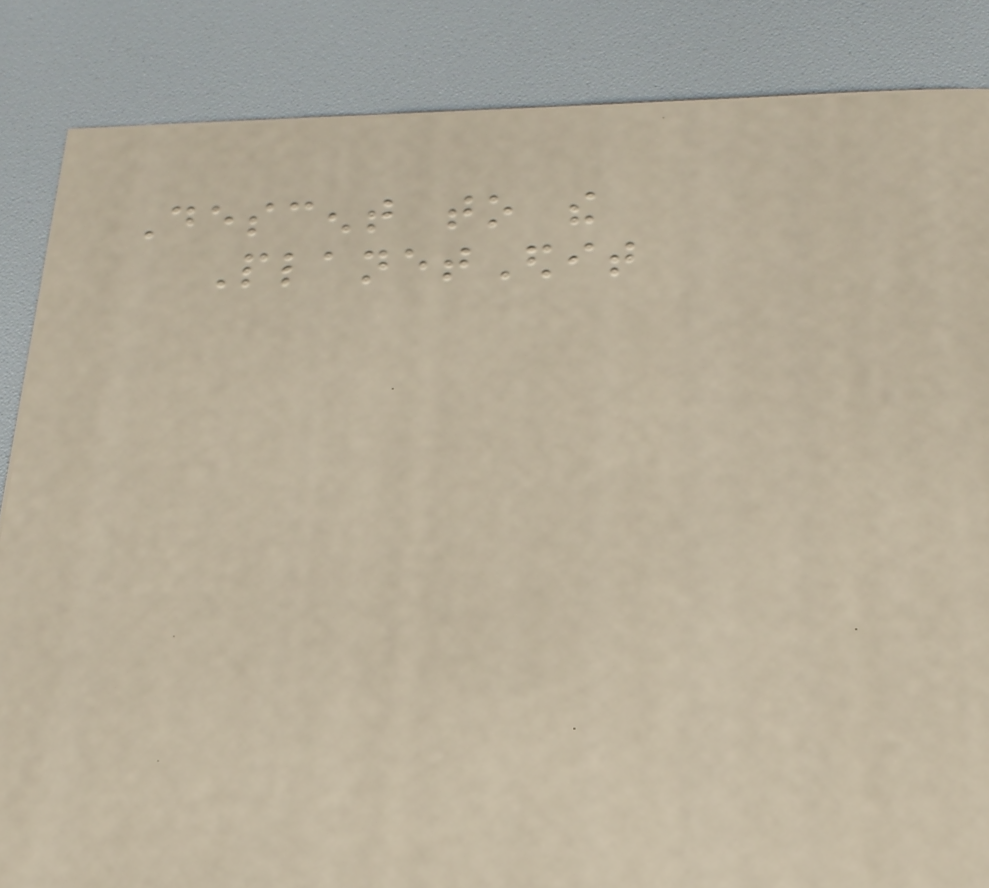Descent to the
PlanetEdit
